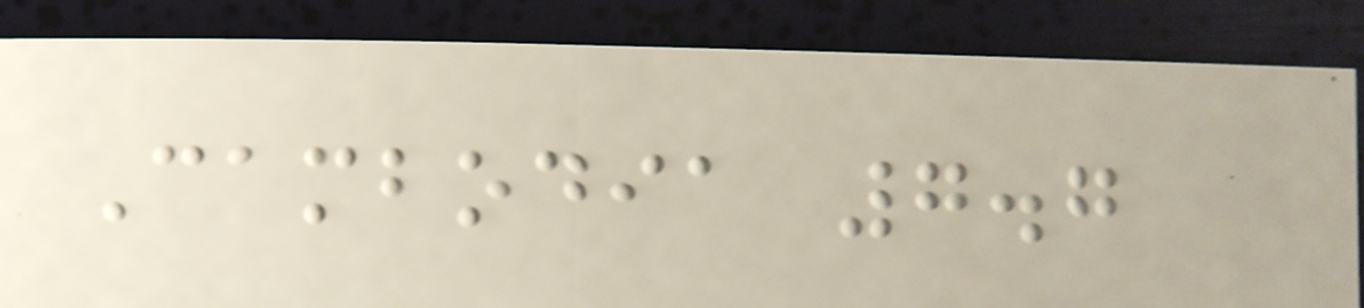Cambodia 7.7
